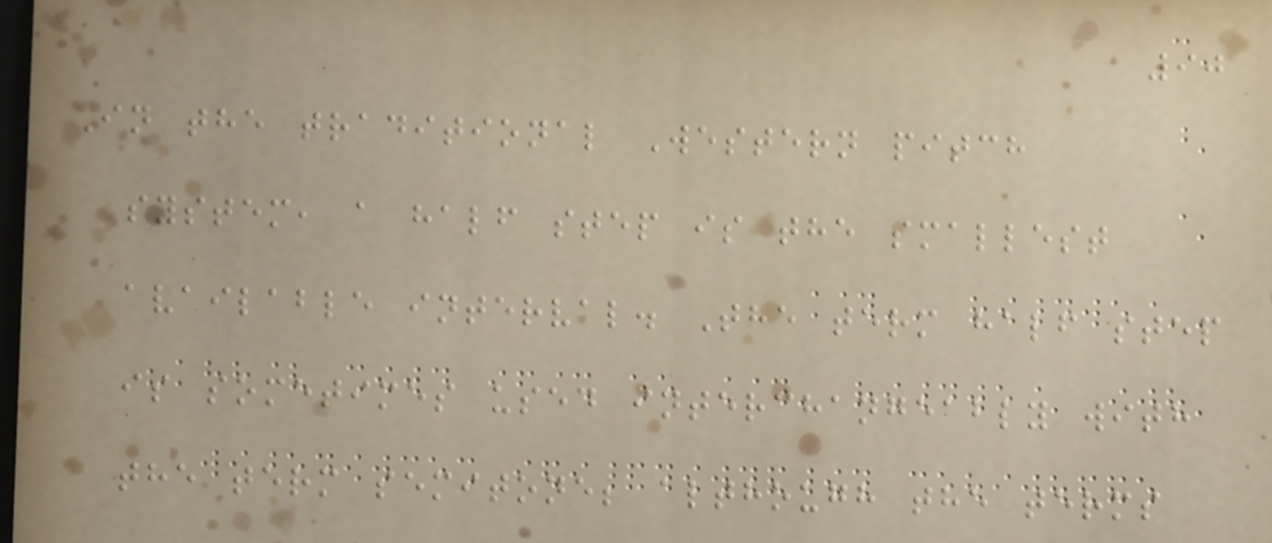90
In the traditional Western pitch
system, a half step is the smallest
available interval. The term half step
is sometimes used interchangeably with
the term semitone; although the terms
